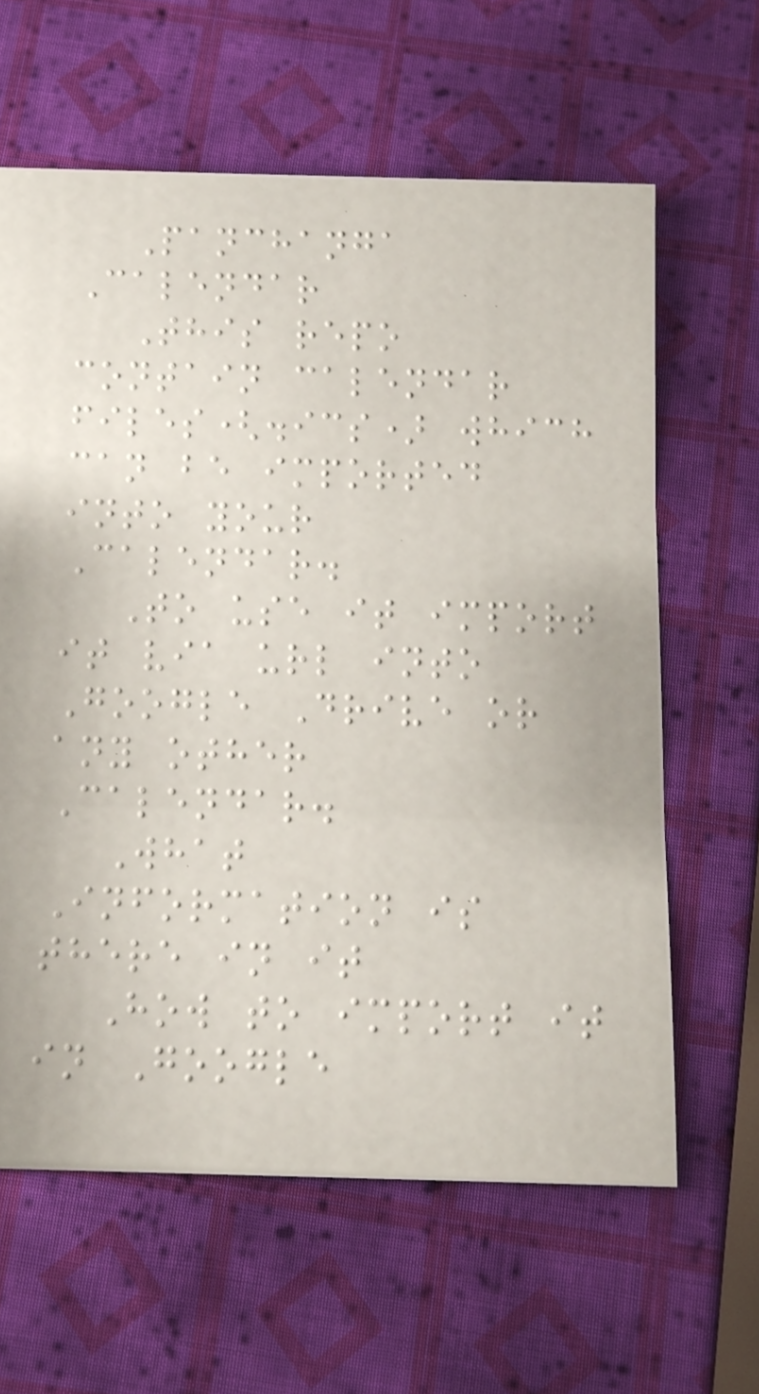Panchanga
Calendar
This repo
contain calendar
files(.ics) which
can be imported
into your
Calendar.
To use it import
it via url into
Google Drive or
any other
Calendar.
What
Information is
there in it
How to import it
in Google
